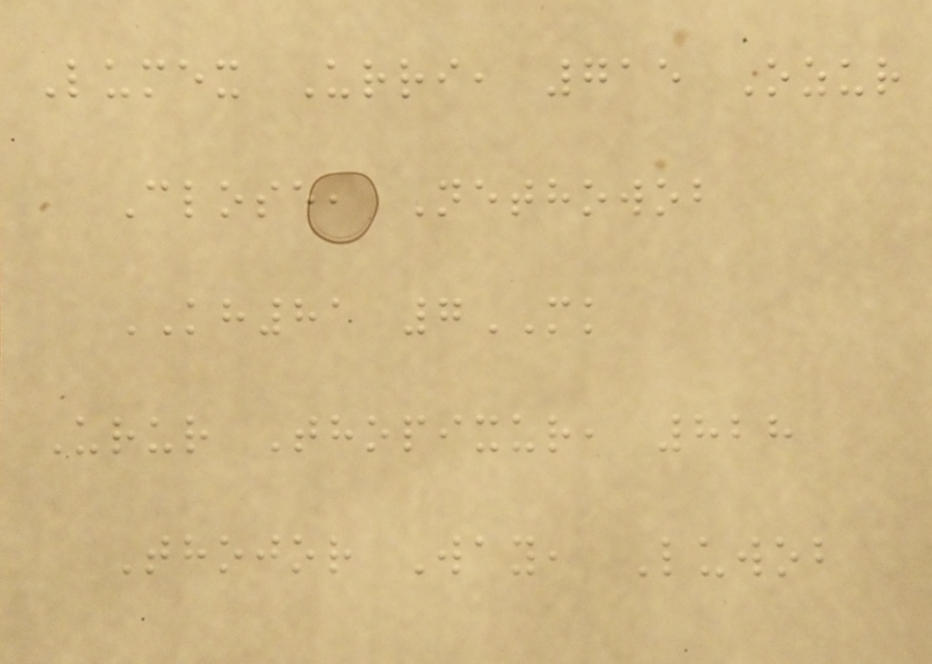Lumex Urri, 715 Ozur
Close, Nethowob
KH81 7MK
Urur Thopixur, 828
Thojor Way, Luwob
